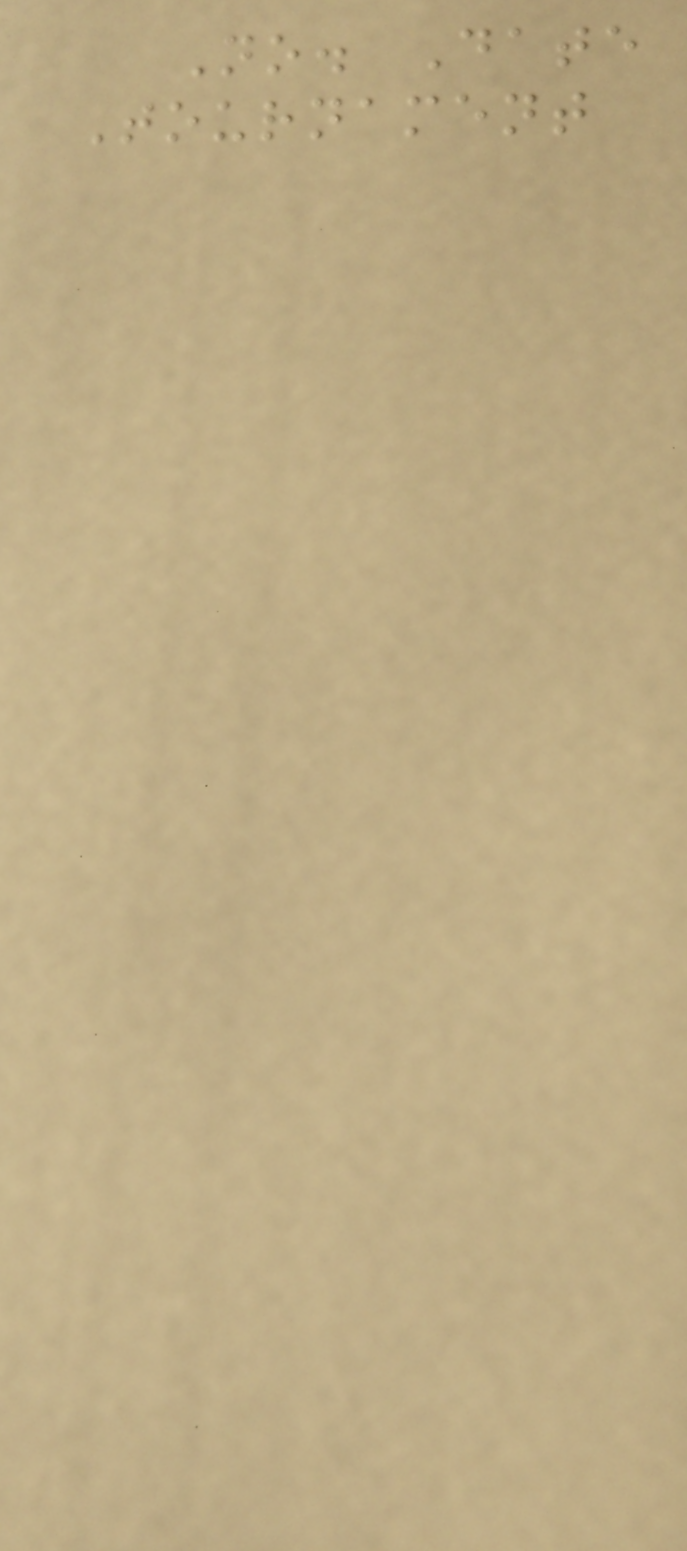No. Date
Tournament
